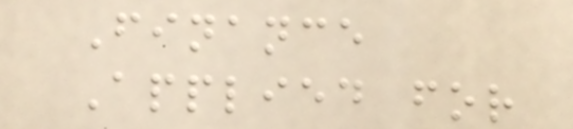Finance
Applied for
